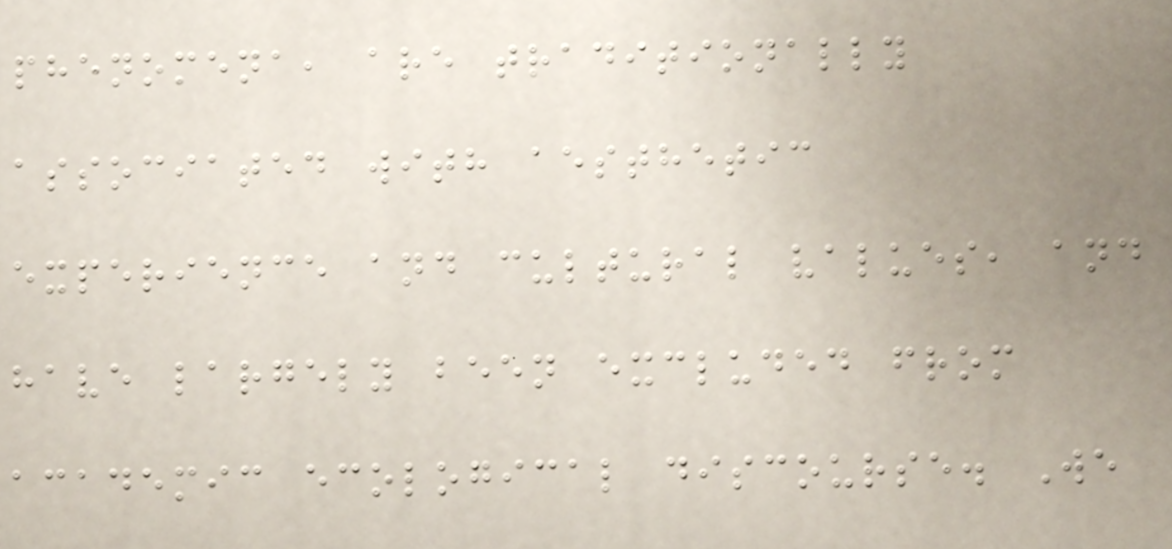phenomena, are traditionally
associated with aesthetic
experience and cultural values, and
have largely been excluded from
academic ecological discourse. We
